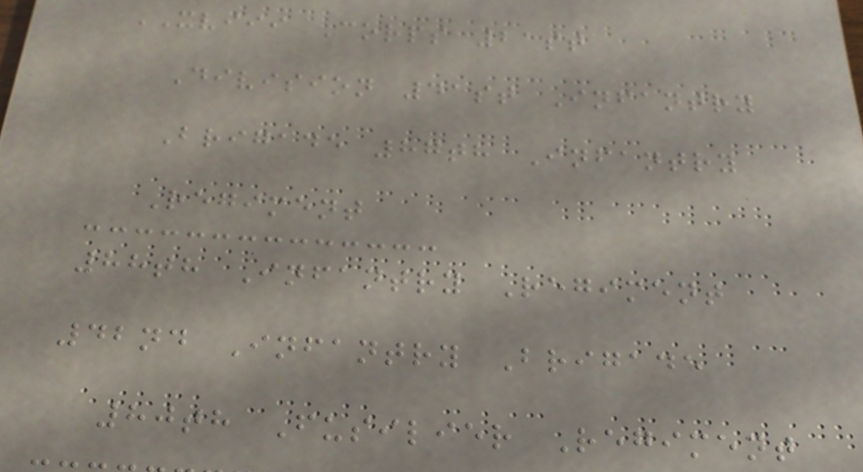XVIII Corps 21st
Division 41st Infantry
Brigade 87th Infantry
Regiment
88th Infantry Regiment
42nd Infantry Brigade
80th Fusilier Regiment
